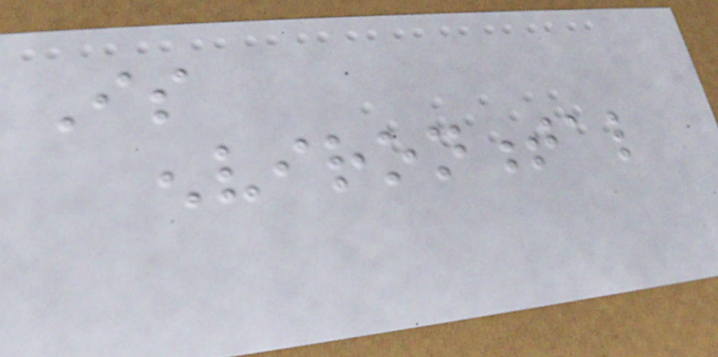Is
environmental
